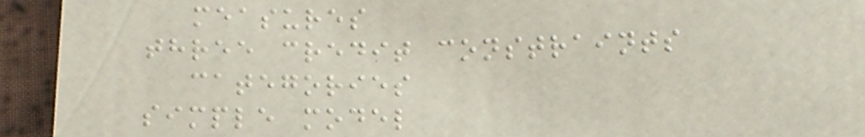measures
three credit constraints
categories
simple model
